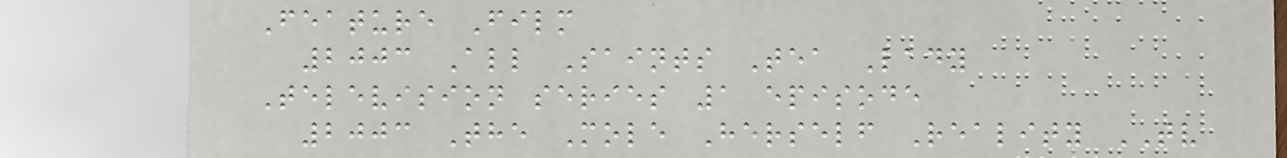Feature Film
2003 All Saints Tea Lady
Television series 1 episode
2003 The Mole Herself Reality TV
